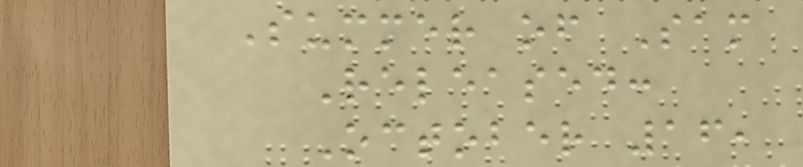Summer of Sam
Released:
October 16,
